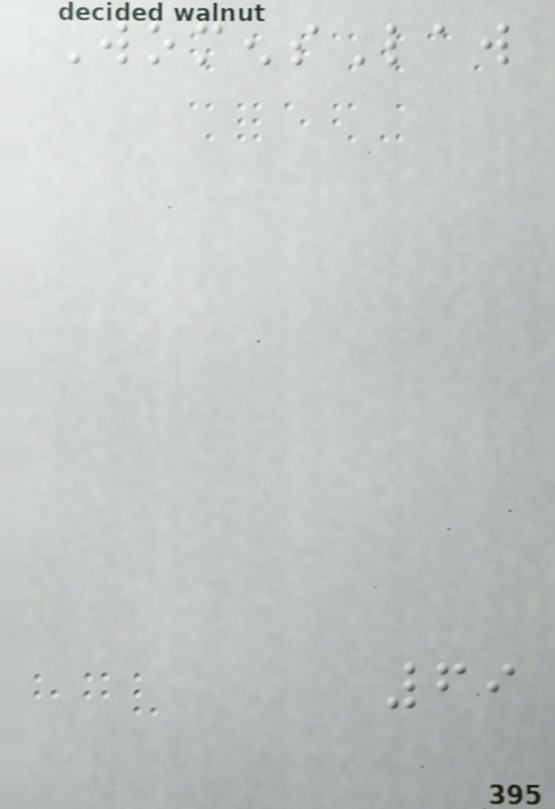WomensLaw
69
